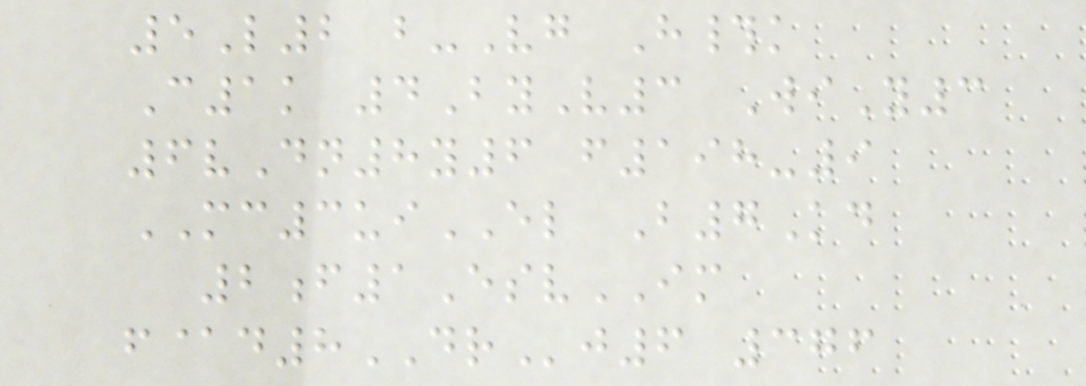5L2 b-Vg H#k
C1k 4ByV3 WiY3
6vDn8y6 f198-9
MC3uiEL B7Kd
2f1EsvIM
f@d8DRj6 376
